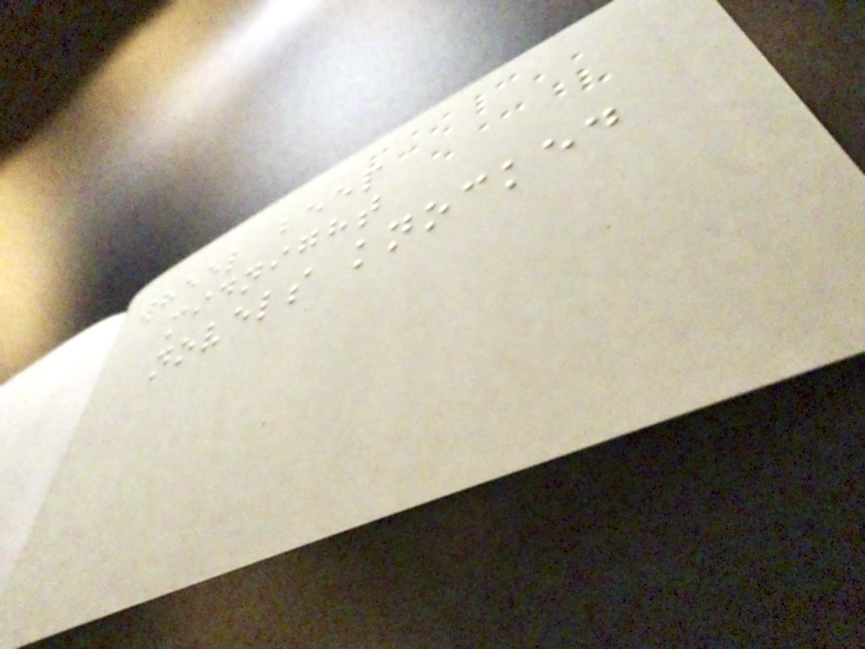wheel beep
midnight
novels knocked
